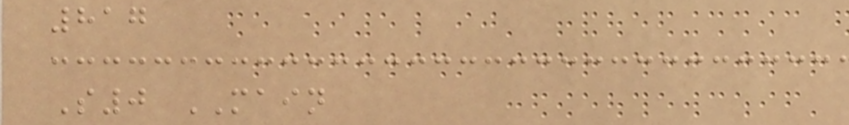817
S0 MAIN
